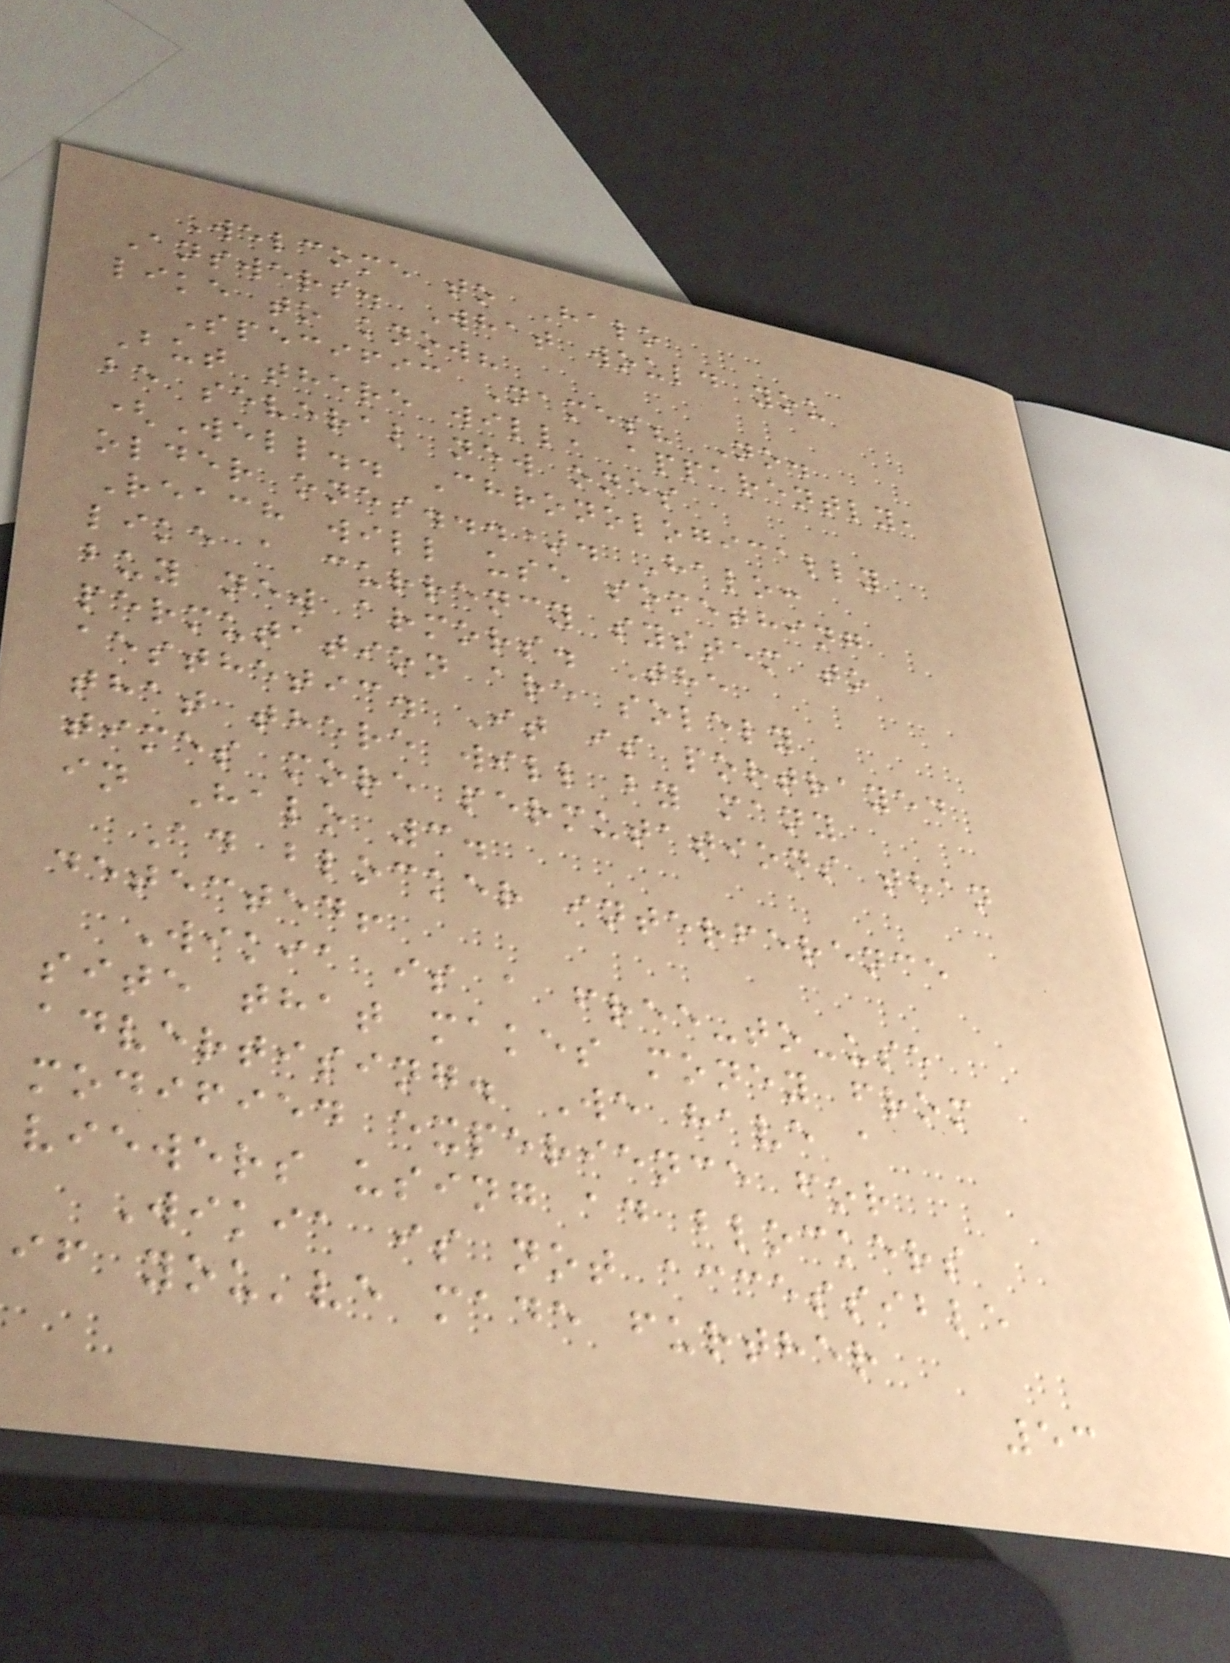Welcome to Halo
Answers. What would you
like to know?
Specific Names? No.
But there will, apparently,
be several new ones
(Well.. Chronologically
older ones...). Halo:
Reach will use something
like a currency system to
buy new armors. The
permutation are solely
aesthetic. It is portrayed
that there will by many
times more permutations than
in Halo 3.
Ad blocker interference
detected!
Wikia is a free-to-use
site that makes money from
advertising. We have a
modified experience for
viewers using ad blockers
Wikia is not accessible
if you've made further
53
